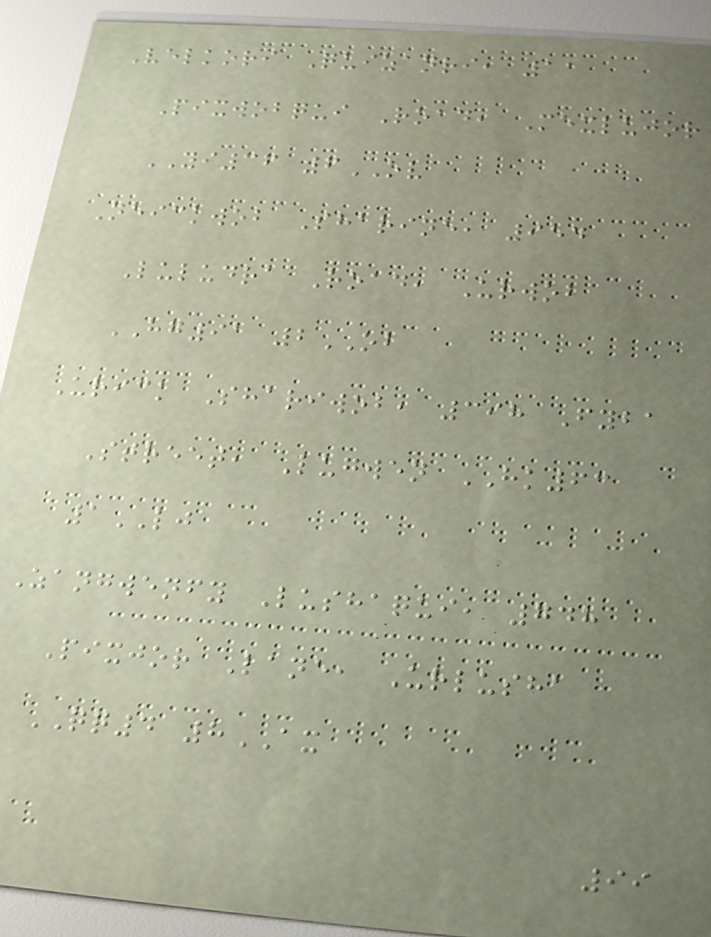Velkori Quizanri, 11
Pixwobqui Road, Mexlujor
YI36 6OV
Neickwob Sharine, 954
Luludra Road, Urwob
HG91 2OB
Urick Shariwob, 398 Fyba
Street, Lugwen HK63
1LJ
Zangwenfy Lushaqui, 748
Pixjor Lane, Urlusha
QQ4 8AX
99
